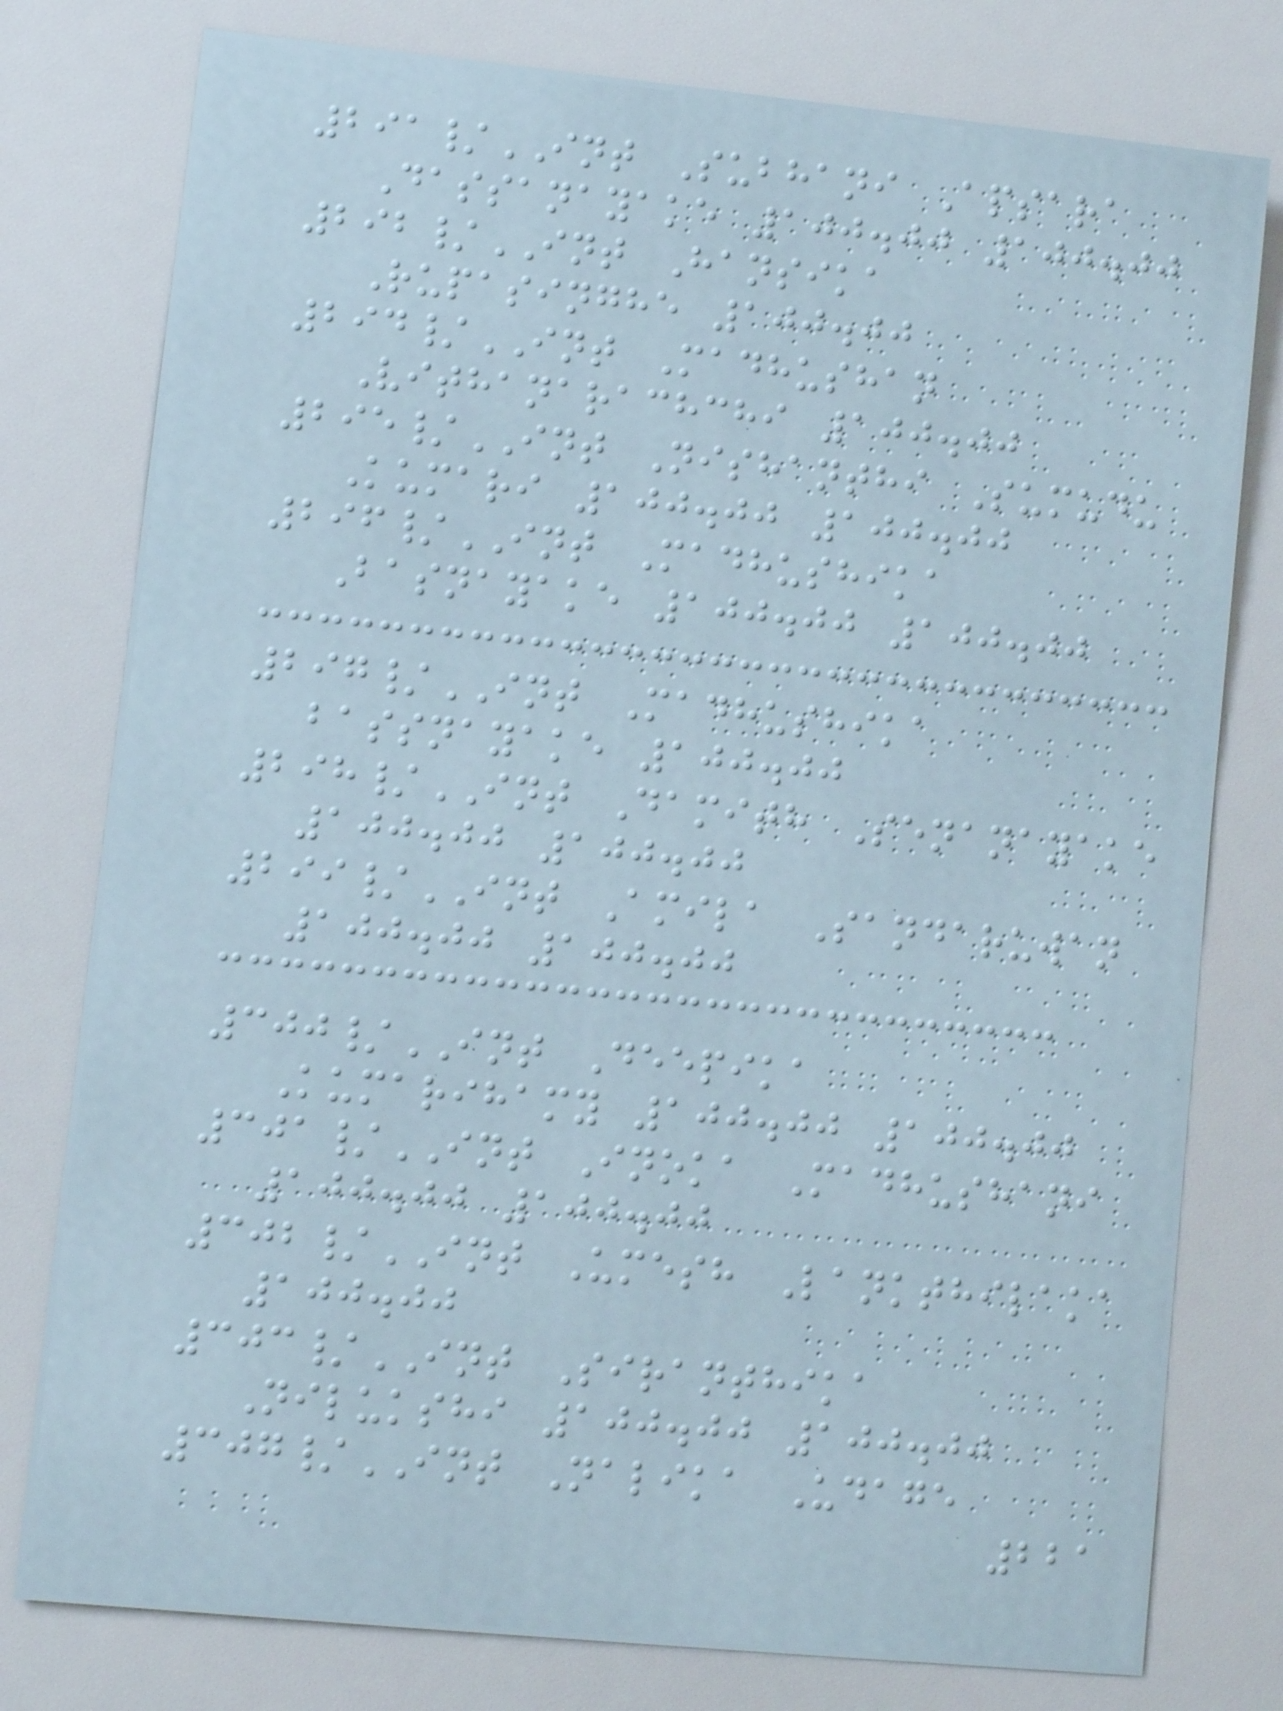291/INT Subhani Apsara
Dassanayake 100.00 100.00
292/INT Hansika
Rupasinghe 100.00
294/INT Madhushan
Vithanarachchi 100.00
295/INT Nishanthi Sumudu
Kumari 100.00 100.00
296/INT Madhushika
Basnayake 100.00 100.00
297/INT Madhushika
bassnayake 100.00
298/INT Damith Senanayake
100.00 100.00
299/INT Amila Sandaruwan
100.00 100.00
300/INT Deepika
Kumarihamy 100.00 100.00
301/INT Inoka Madhushani
100.00 100.00
302/INT Umesh Lankthilaka
100.00
303/INT Siranthika
Nilukshi 100.00 100.00
307/INT Nalika Udage
221
